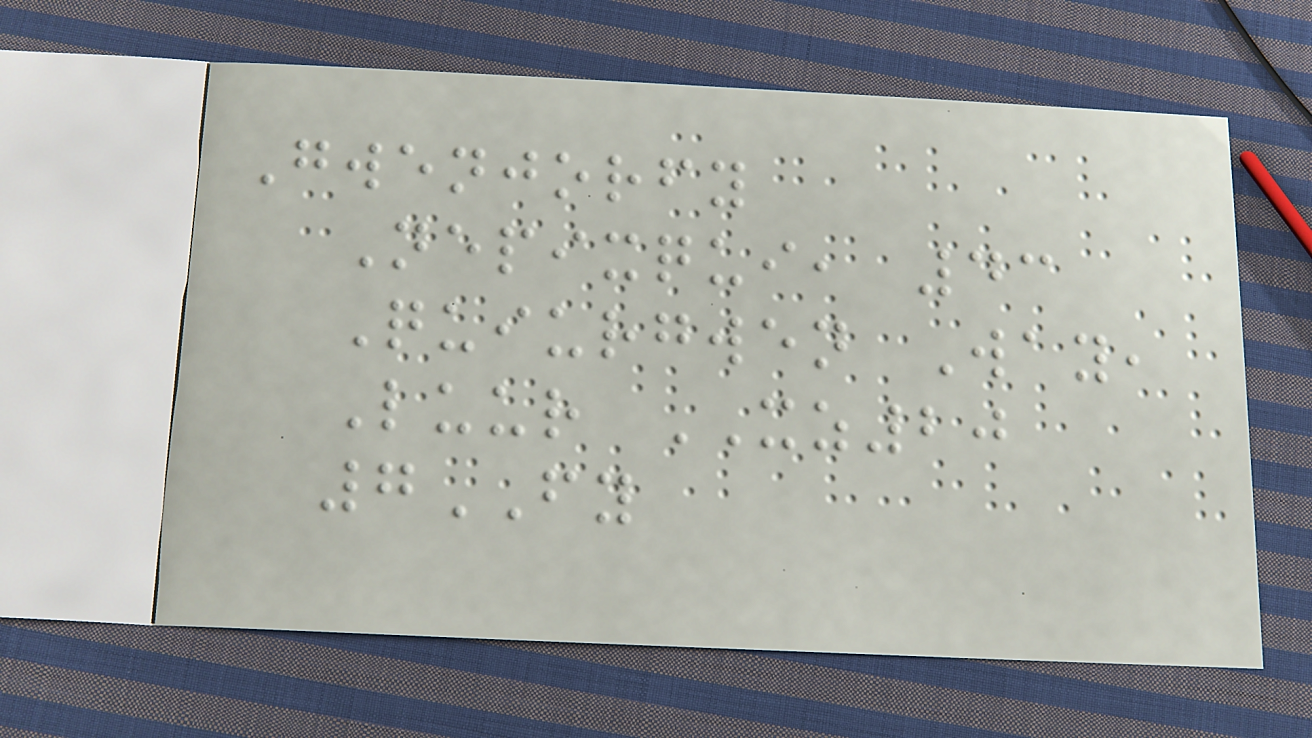Gwenjorfy
Nepixqui, 43
Quiurgwen Way,
Luur XZ20
7FY
